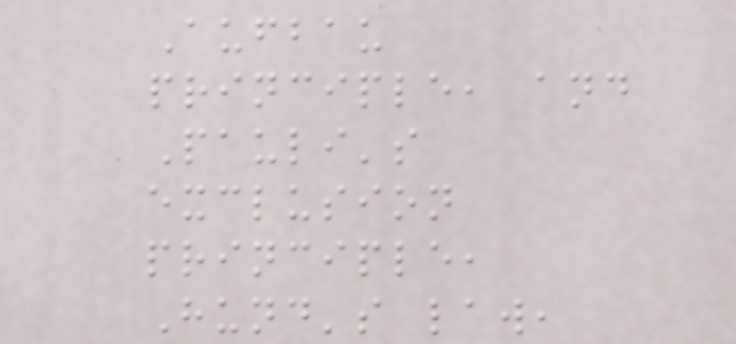Aufbau
principle, and
Pauli's
exclusion
principle,
Hund's law,
